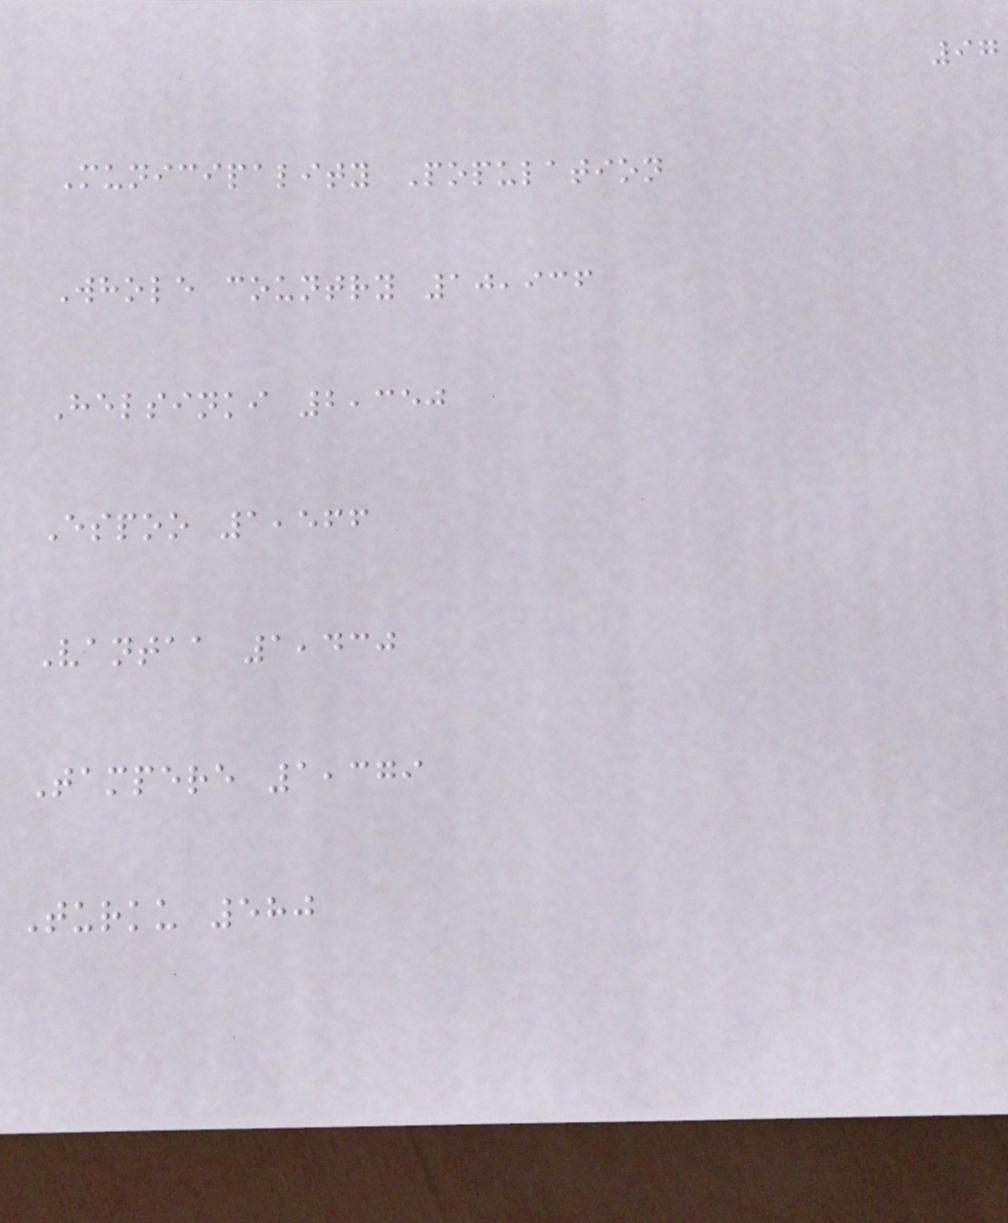97
Municipality Population
Whole country 10,936
Helsinki 2,350
Espoo 1,566
Vantaa 1,430
Tampere 1,379
Turku 580
